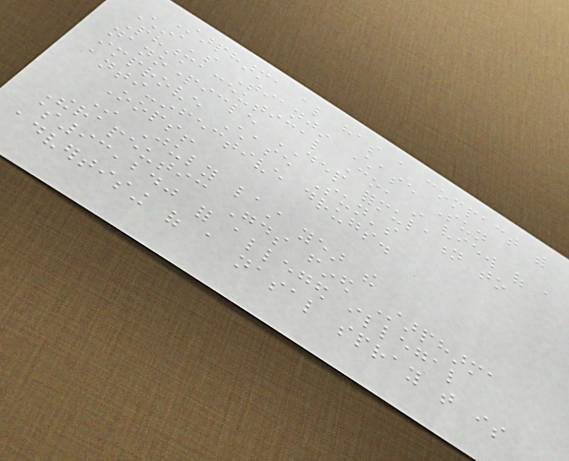Starpharma also has a compact with
China's Tianjin Chase Sun
Pharmaceutical Co, in view of a
nanoparticle DEP formulation to
improve Chase Sun's
anti-infective drugs.
Oops!
In July last year the
Therapeutic Goods fined Starpharma
$93,240 for alleged illegal
advertising of a nasal spray that is
